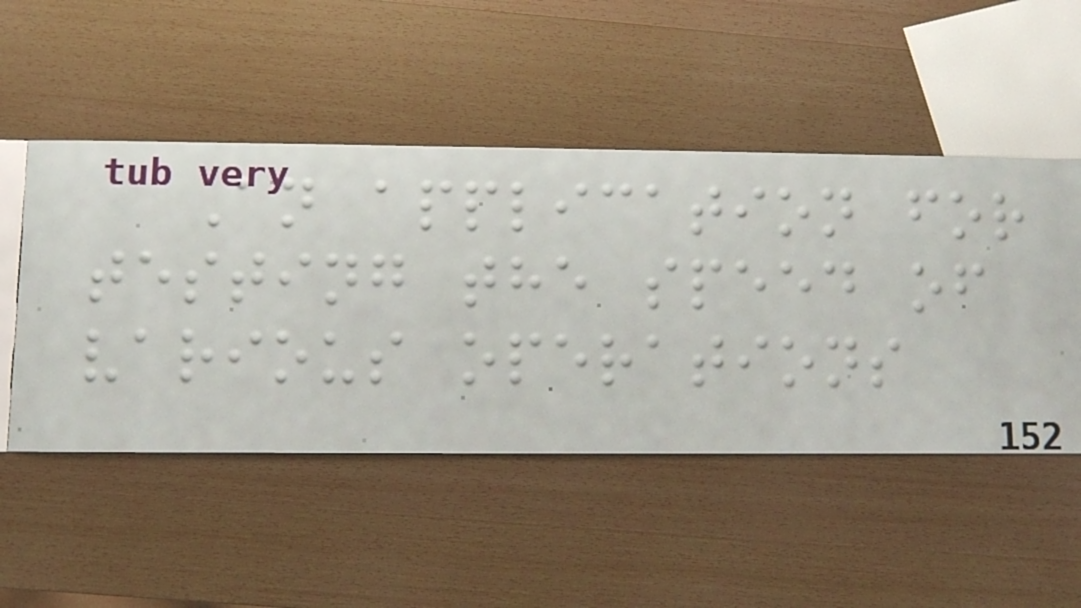An application for
testing the speed of
various operations
